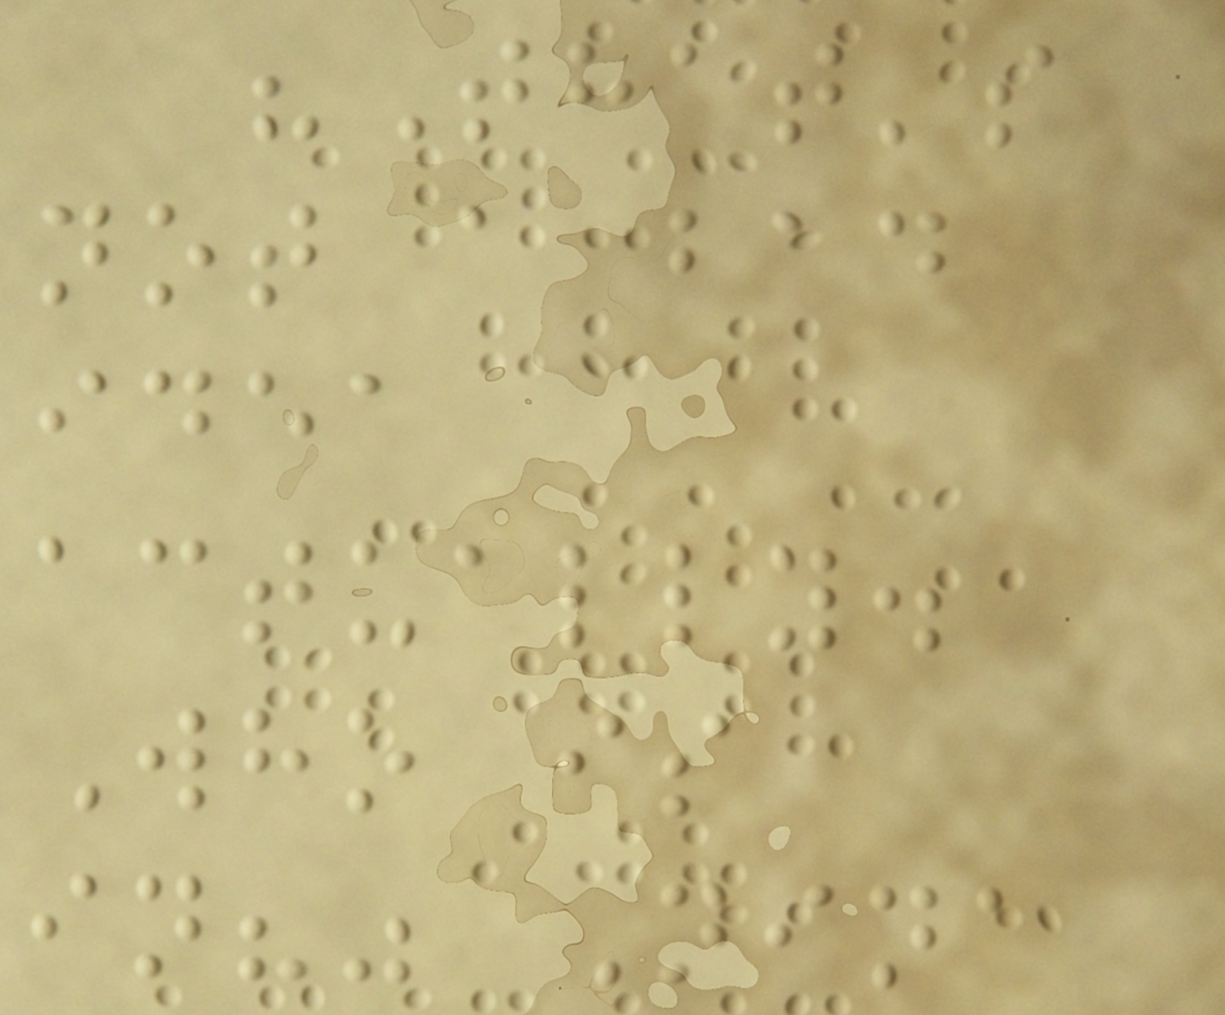"That's
not a bad
idea
actually.
Who is
in?" Nina
